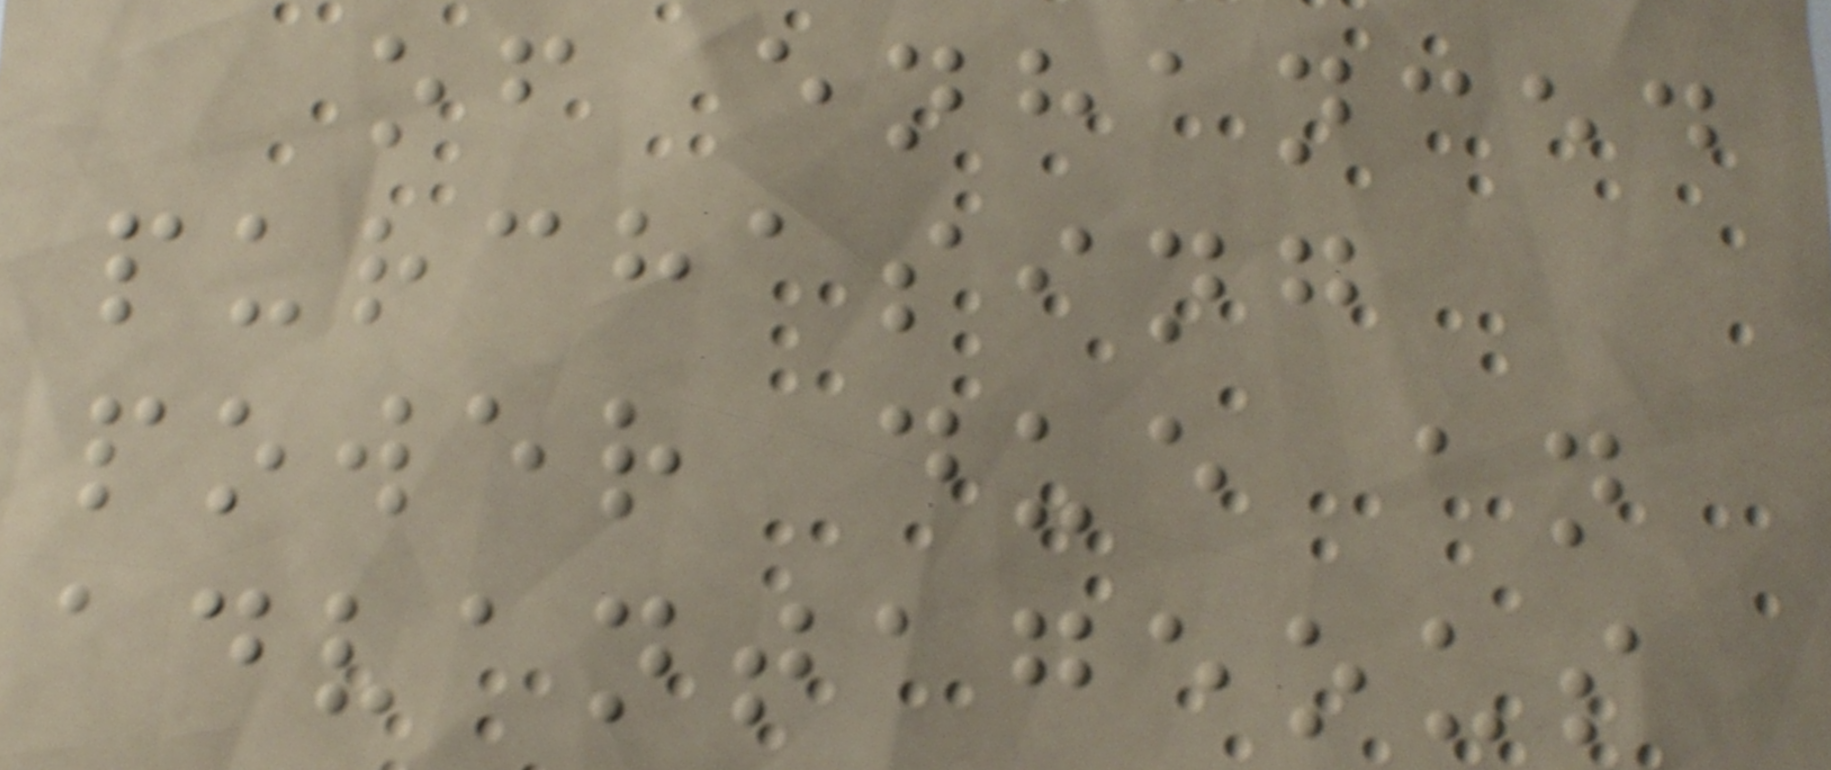of enhanced
purchasing
power due an
advantageous
